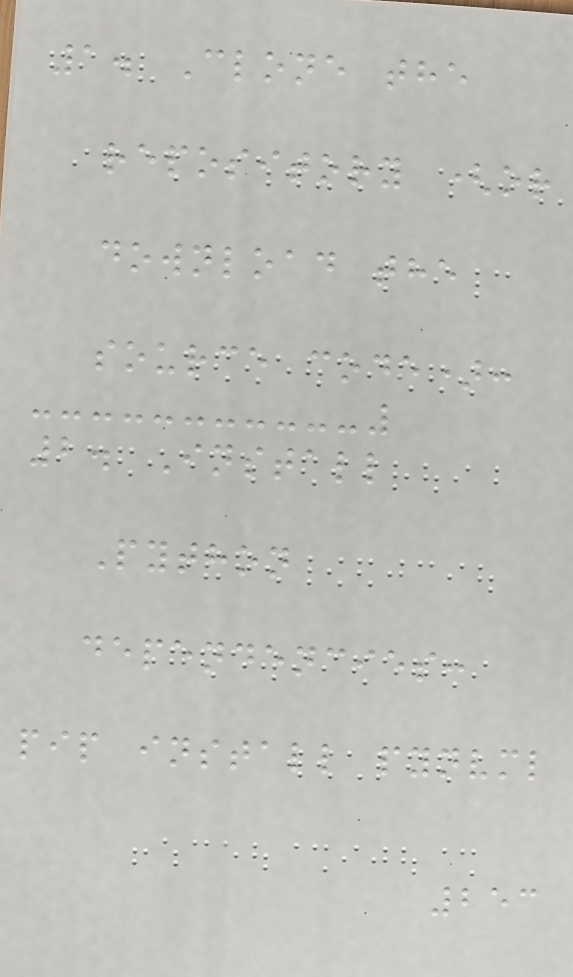1. Clone the
repository (or
download the
source code):
2. Install
Python
dependencies:
pip install pynvml
253
